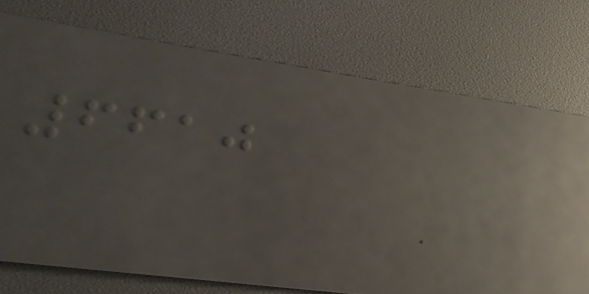6610
